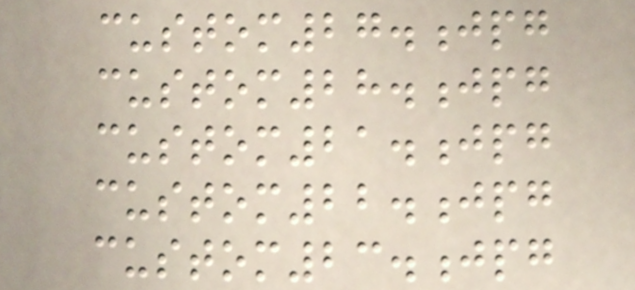custom27.jpg
custom28.jpg
custom21.jpg
custom22.jpg
custom23.jpg
